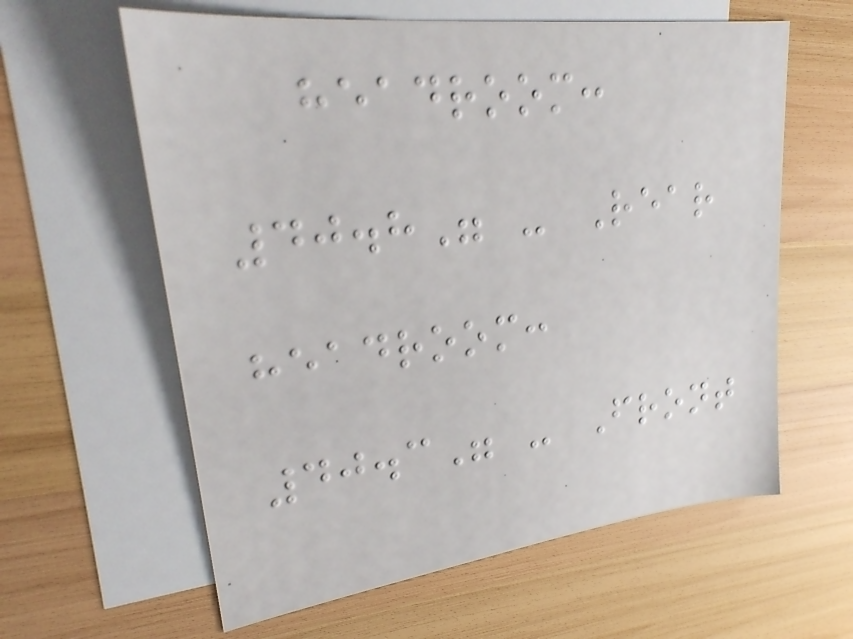headroom:
40.8" - Rear
headroom:
40.3" - Front
